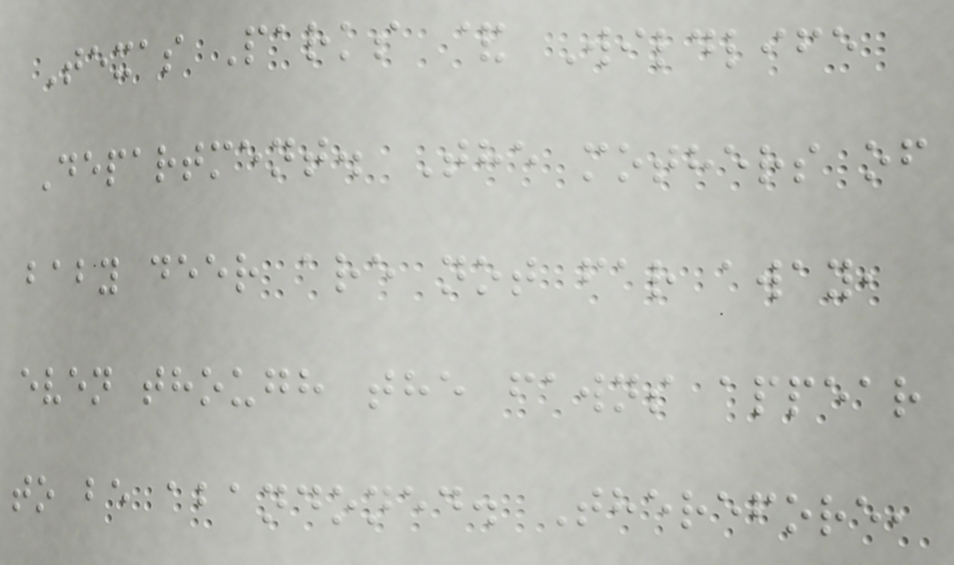Texas Parks & Wildlife
Department. The mothers of
baby deer are not far away,
even though the fawns appear
to be abandoned. Therefore,
